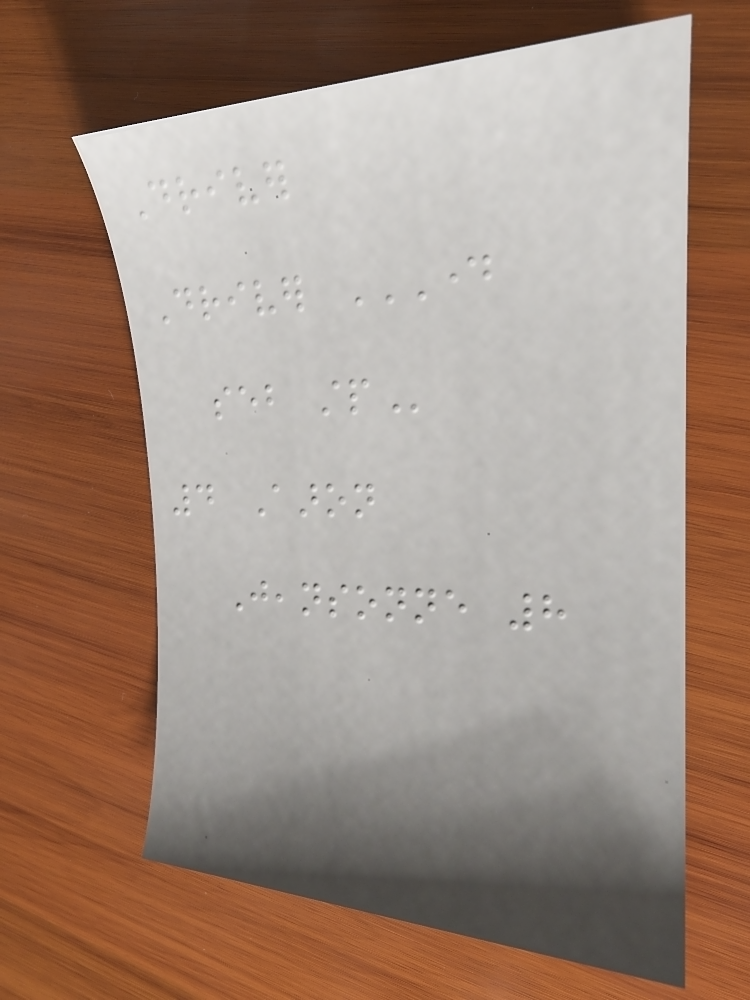Driver
Driver DAY
SEB STP
4 Aaron
Jeansonne 8
